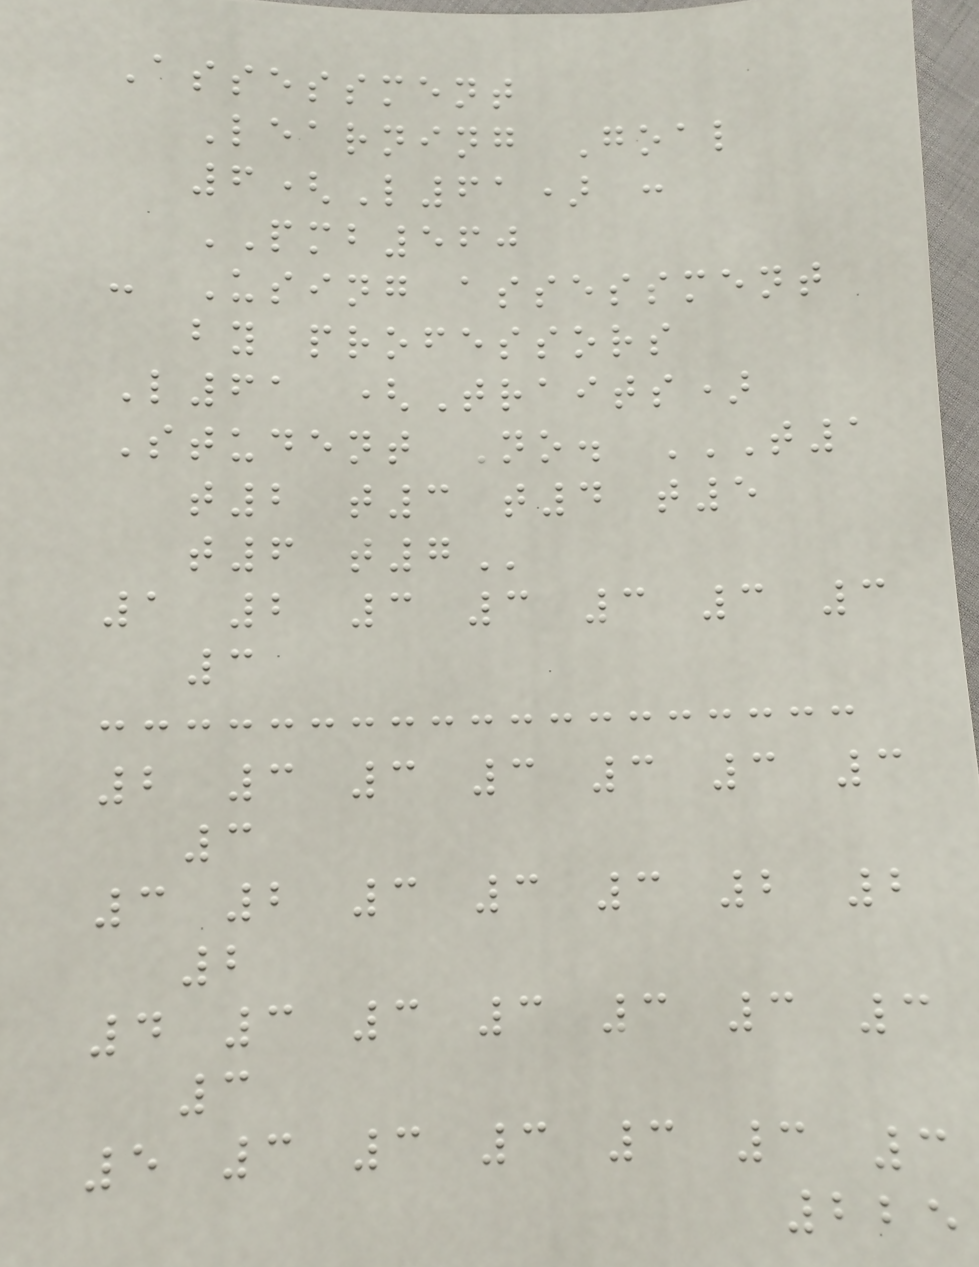Assessment
Learning Goal
6(L61) :
PMB560
- Using assessment
by professors
L61 (Traits)
Student No. T1
T2 T3 T4 T5
T6 T7
1 2 3 3 3 3 3
3
2 3 3 3 3 3 3
3
3 2 3 3 3 2 2
2
4 3 3 3 3 3 3
3
5 3 3 3 3 3 3
225
